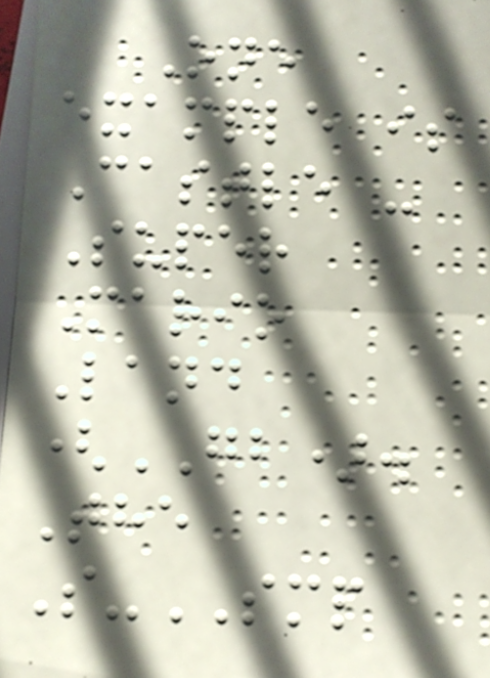One
example is
Castle -
Super
Mario
Land
(GB).
The
S-SMP
